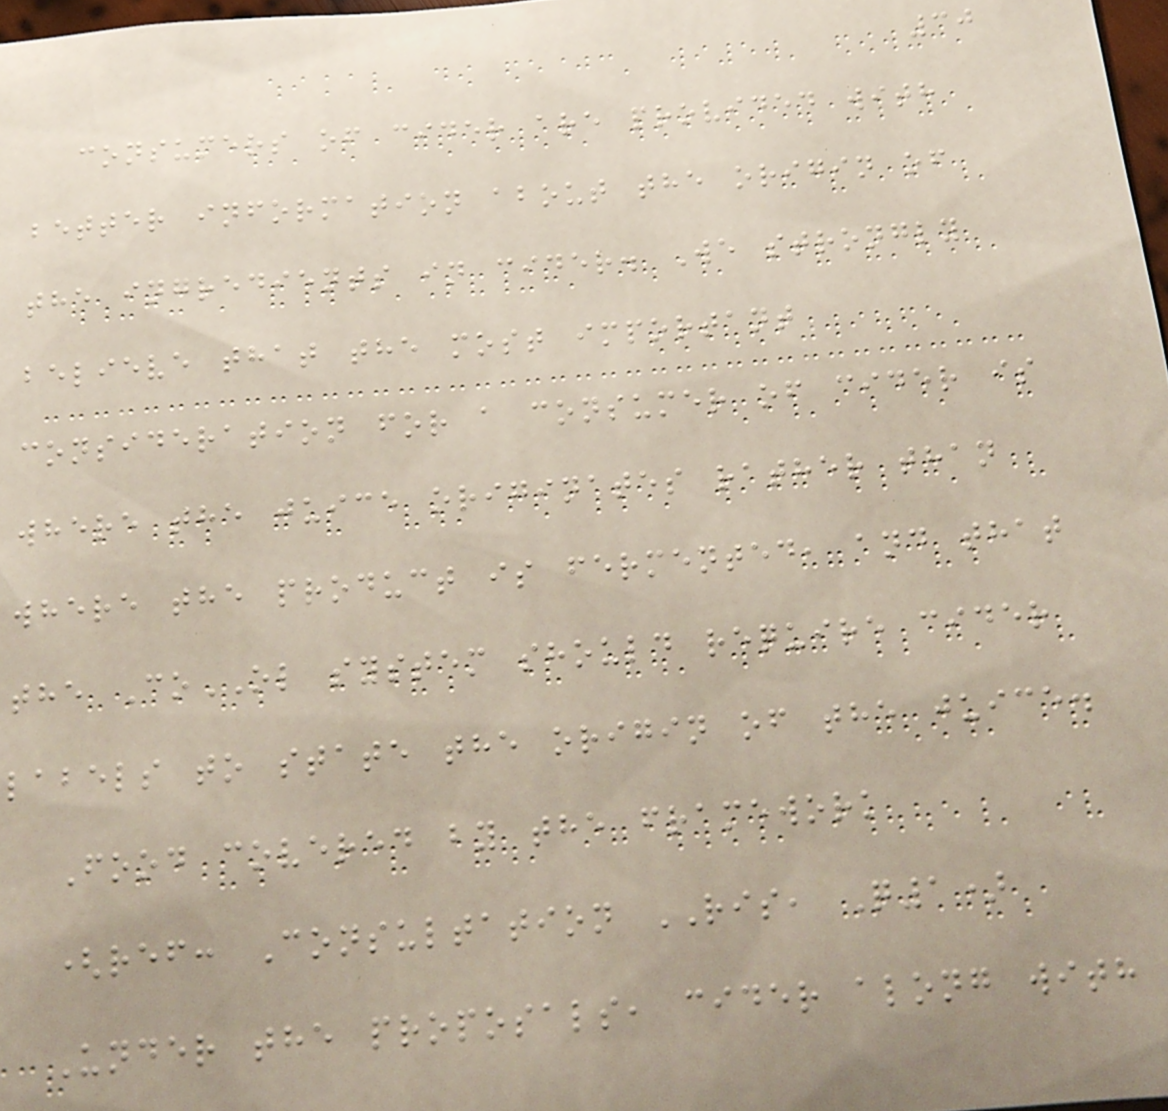30
consumers of cider are provided with
better information about the origin of
the ingredients in cider. We strongly
believe that the most important
consideration for a consumer of cider is
where the juice originates rather than
where the product is fermented, and that
the CoOL system should require cider
labels to state the origin of the juice.
Food covered by the framework
(ref: Consultation RIS, Q1)
Under the proposals, cider along with
